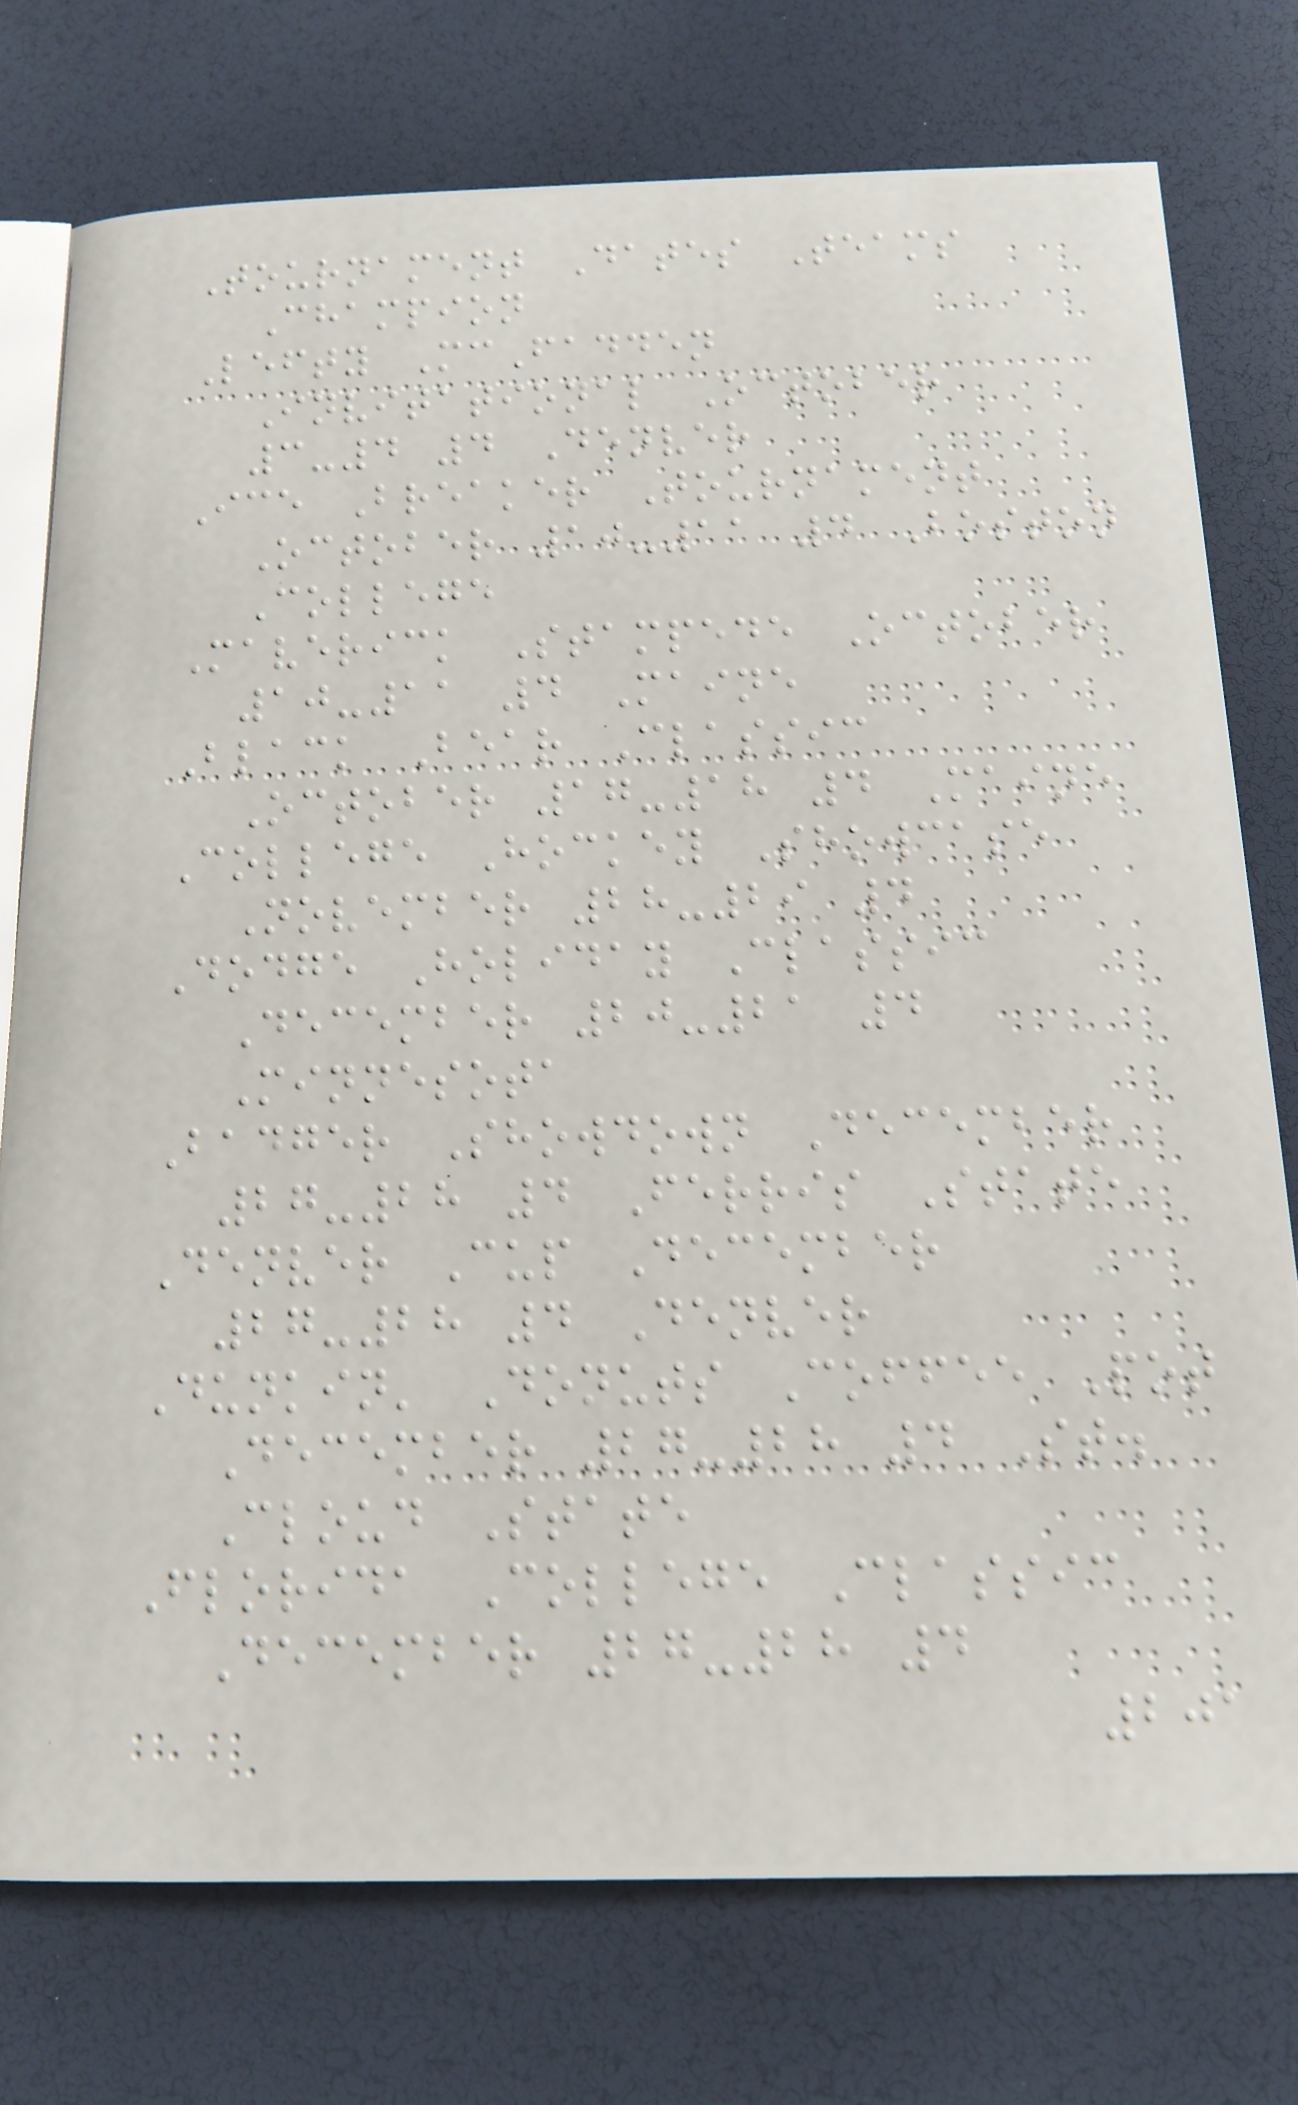Tournament Dates Teams
Champion
Lefty McFadden
Invitational October
3-4 4 Denver
Ice Breaker Tournament
October 10-11 4 Boston
College
Maverick Stampede October
10-11 4 Maine
Black Bear Classic
October 17-18 4 Maine
College Hockey Showcase
November 28-29 4
Dodge Holiday Classic
December 20-21 4
Minnesota
Badger Showdown December
27-28 4 Ferris State
Denver Cup December
27-28 4 Denver
Dunkin' Donuts Coffee Pot
December 27-28 4 St.
Cloud State
Florida College Classic
December 27-28 4
201
